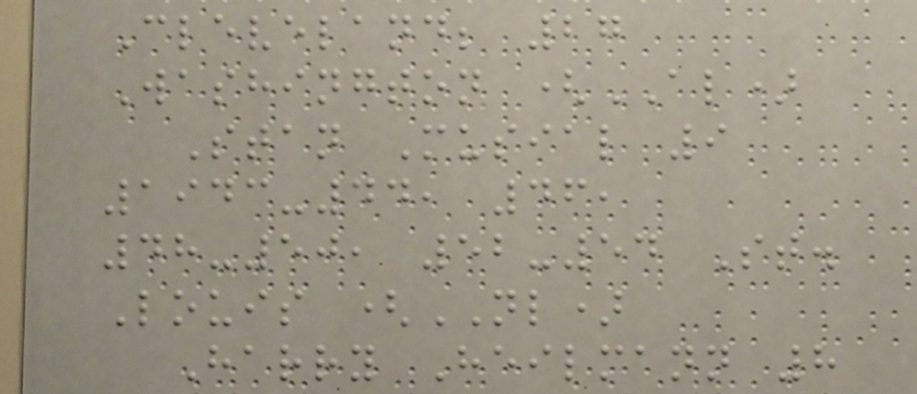Cleveland; 27
Washington (AL)
Stan Musial 9
1943-44, 46,
48-50, 52-54 St.
Louis (NL)
Harry Heilmann 8
